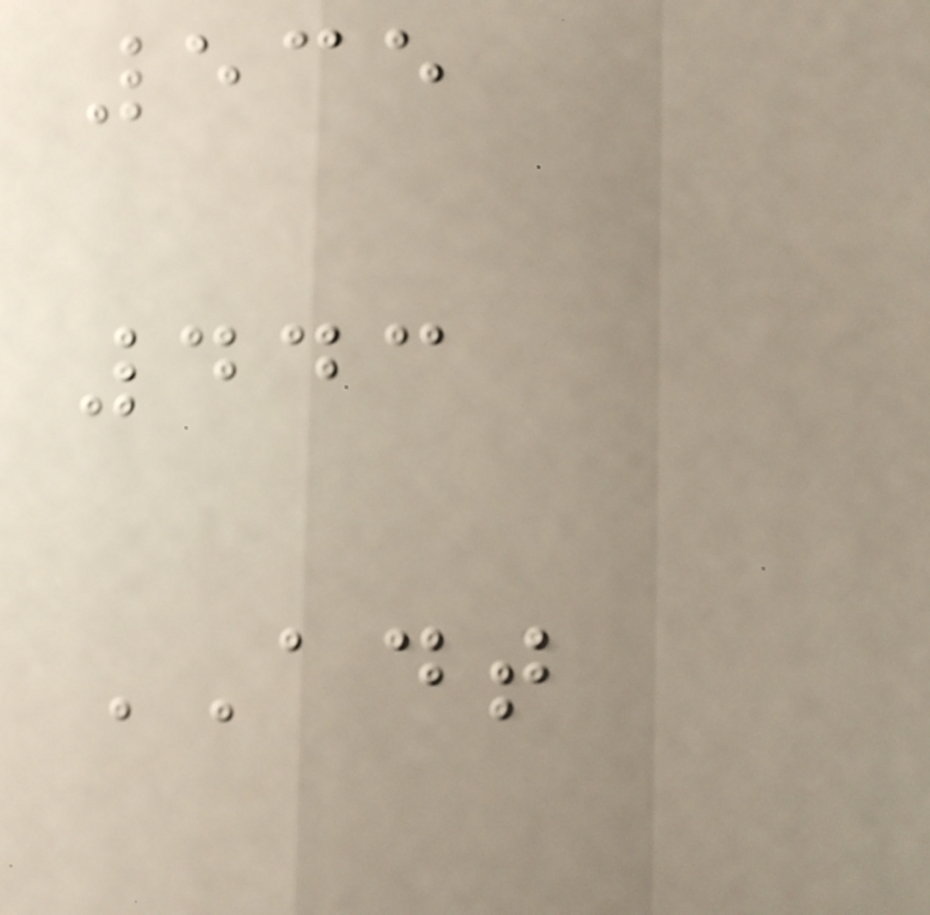535
443
ADT
